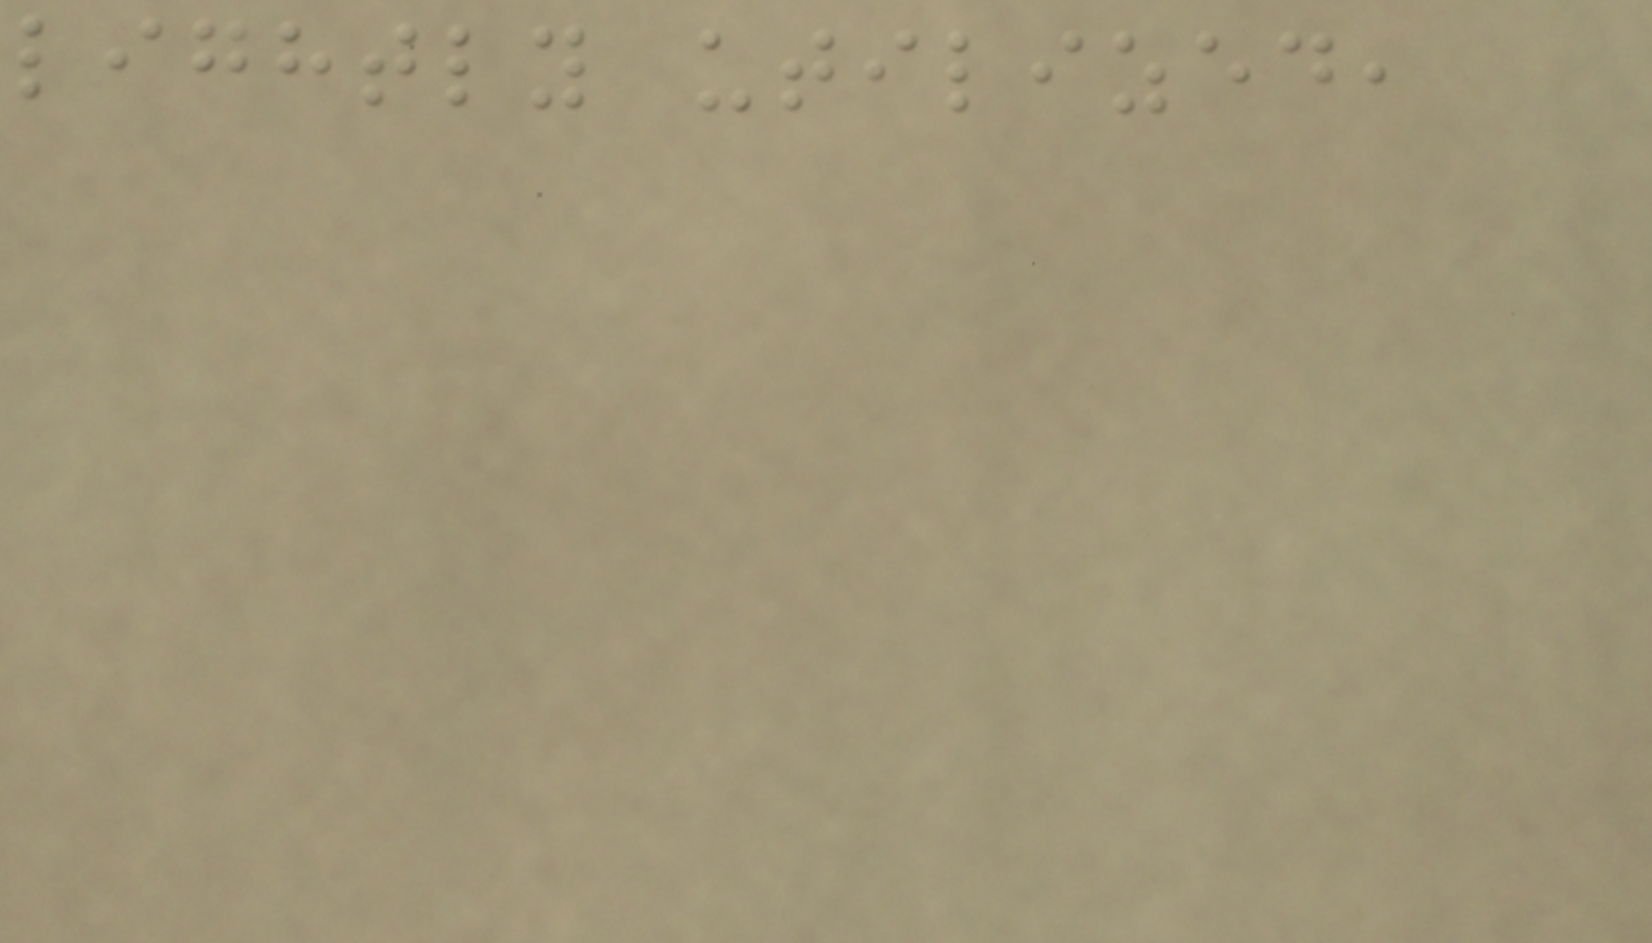lightly utilized,
